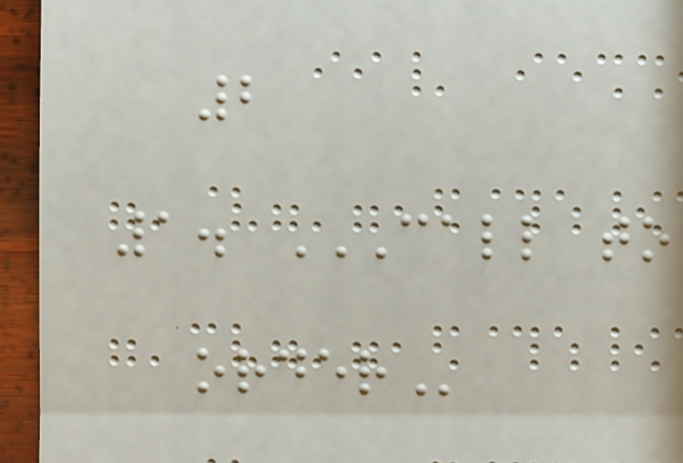2
1. CALL TO
ORDER
